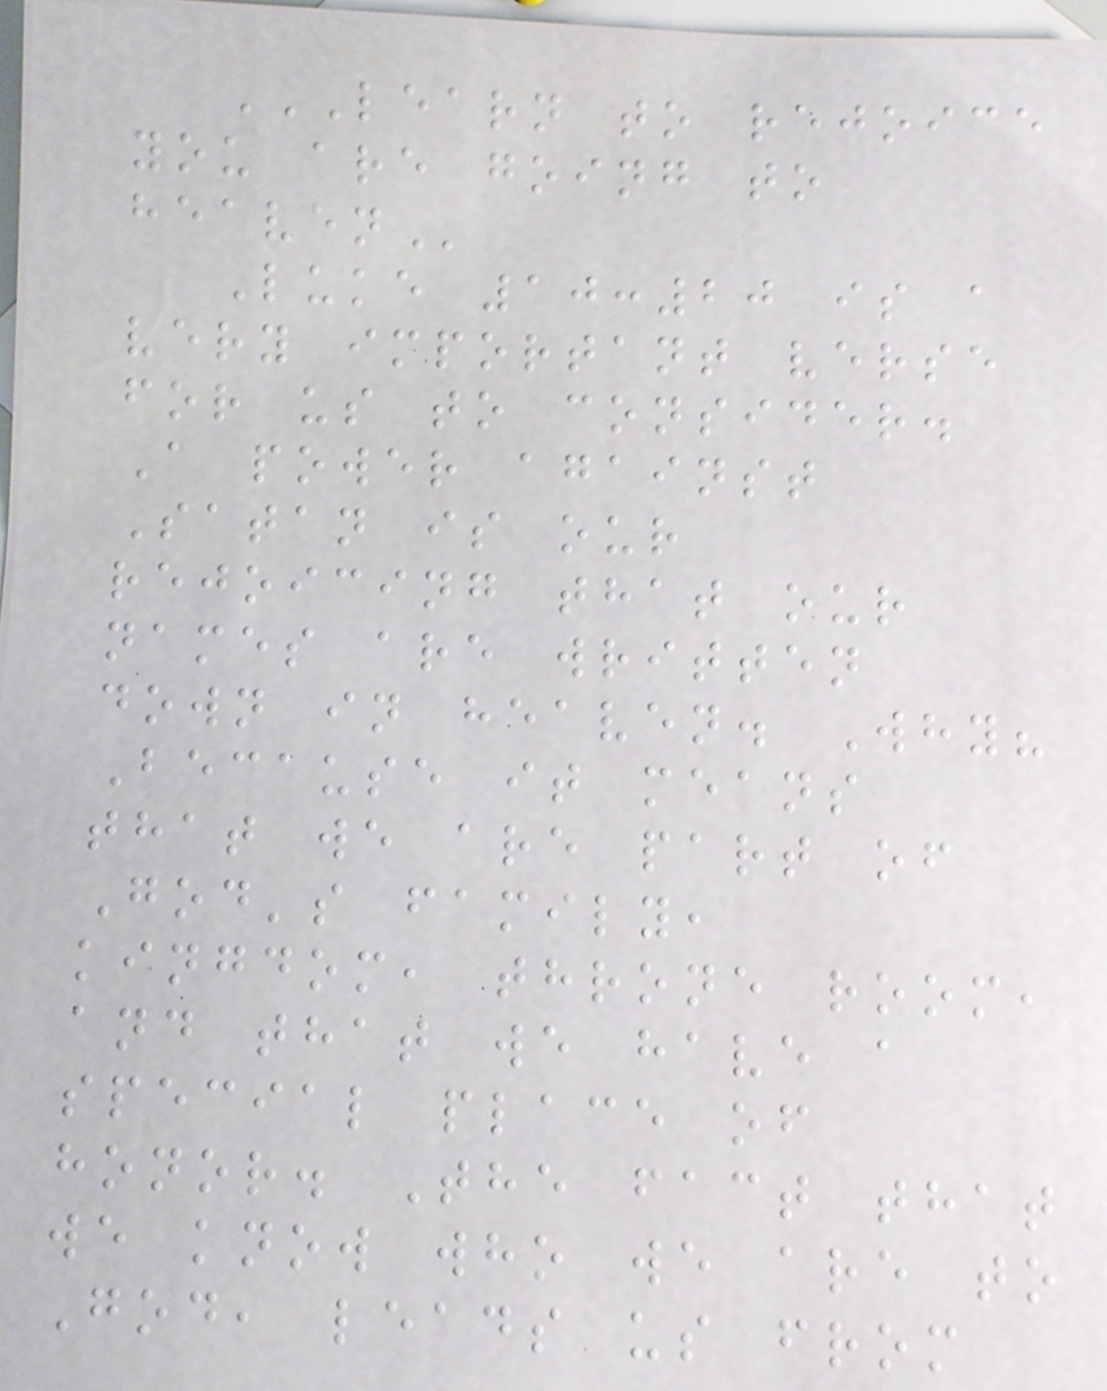LEARN TO REJOICE
YOU ARE GOING TO
HEAVEN
Luke 10:20 is a
very important verse
for us to consider.
A power against
Satan is our
rejoicing that our
names are written
down in heaven. Why?
Because it means
that we are part of
God's family,
kingdom, throne room,
and that we have a
special place of
honor. The fact that
we know who we are to
God, leads us from
